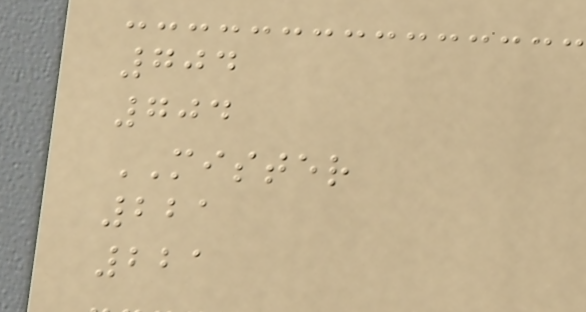704
704
MISTER
221
221
